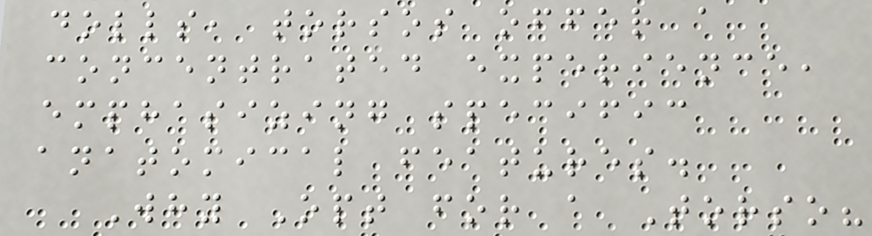dolls, torsos offer a
concentrated experience,
emphasizing specific
anatomical features.
Why Opt for a Torso?
